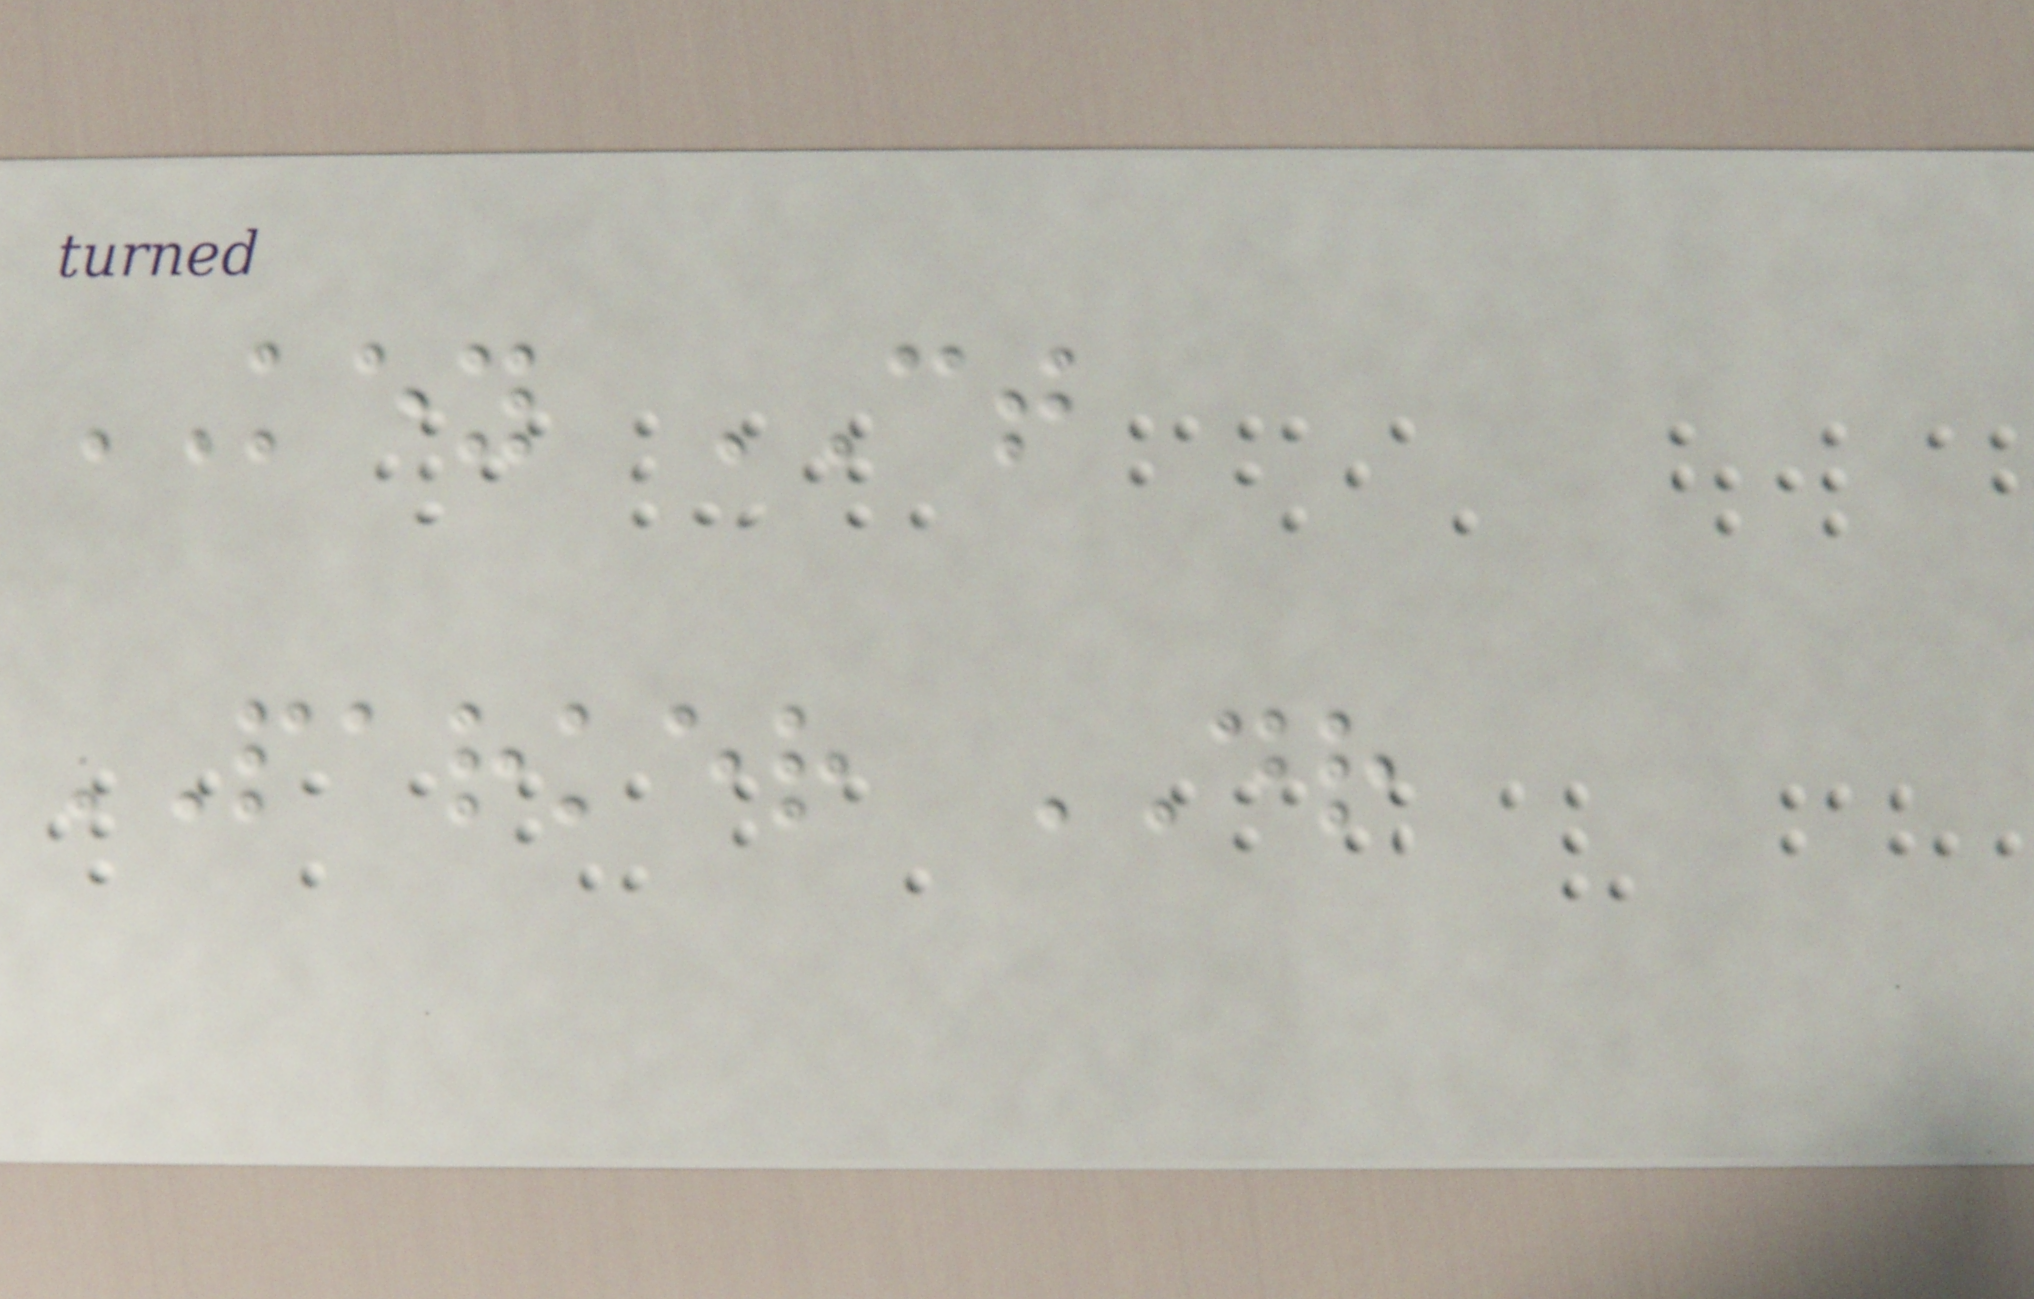KEY CT
PARKER DR
